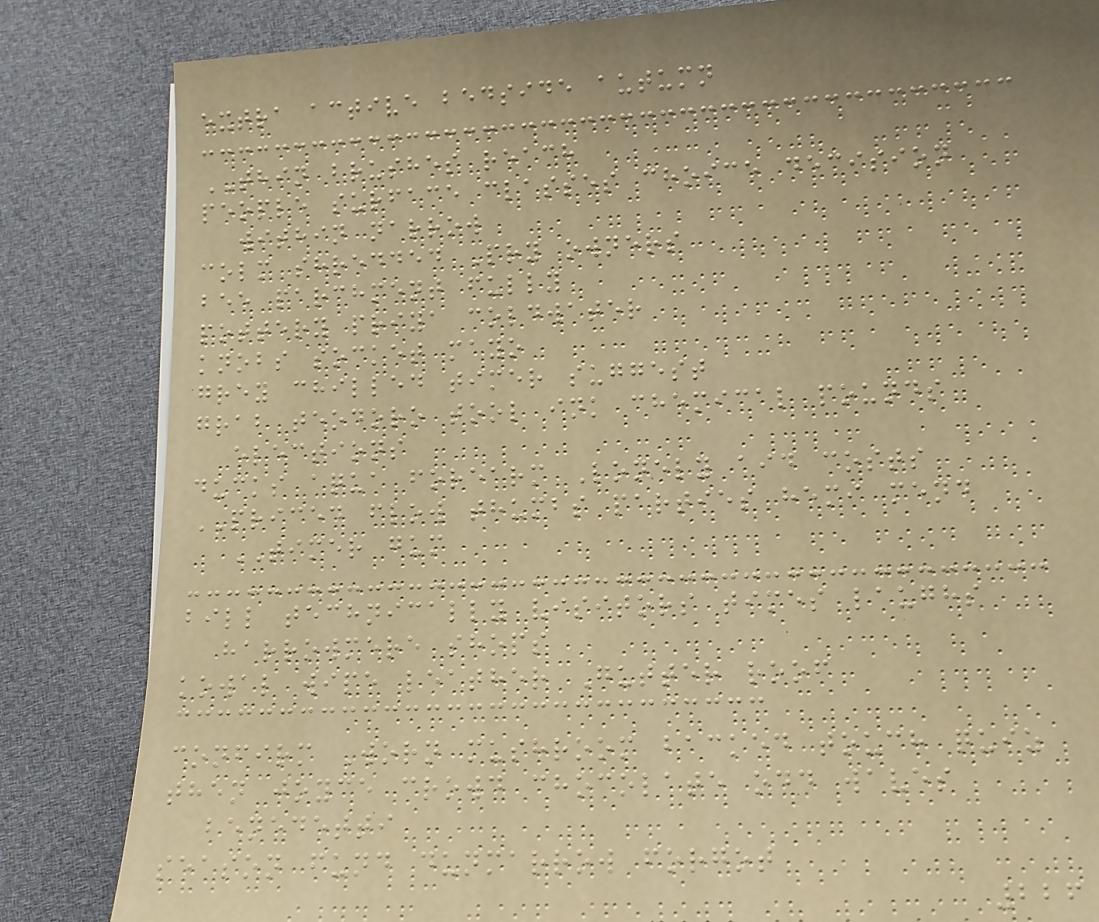extra active bedside autumn
THIN brushes reach
people surface classes choice decision
within narrow
colm shredded Pry owners
bee parchment fully
pottery priya coldwater
knobs socket mayo
grey chilled timer suggest
grab teodoro tool ink chemical pounds
elections
ducks aqua forearm Lonely aid costs
PRICED flow thumbs parties hemi mend
TIMER gum
bill technically visitors times laughs
harrowmere shops
kowal wipe leather Gutter roof
confirm Worn mushroom backed touch quiz
then joyce crowd chocolate odd waves
benedetti
season fund dunmarrow forgot
226
